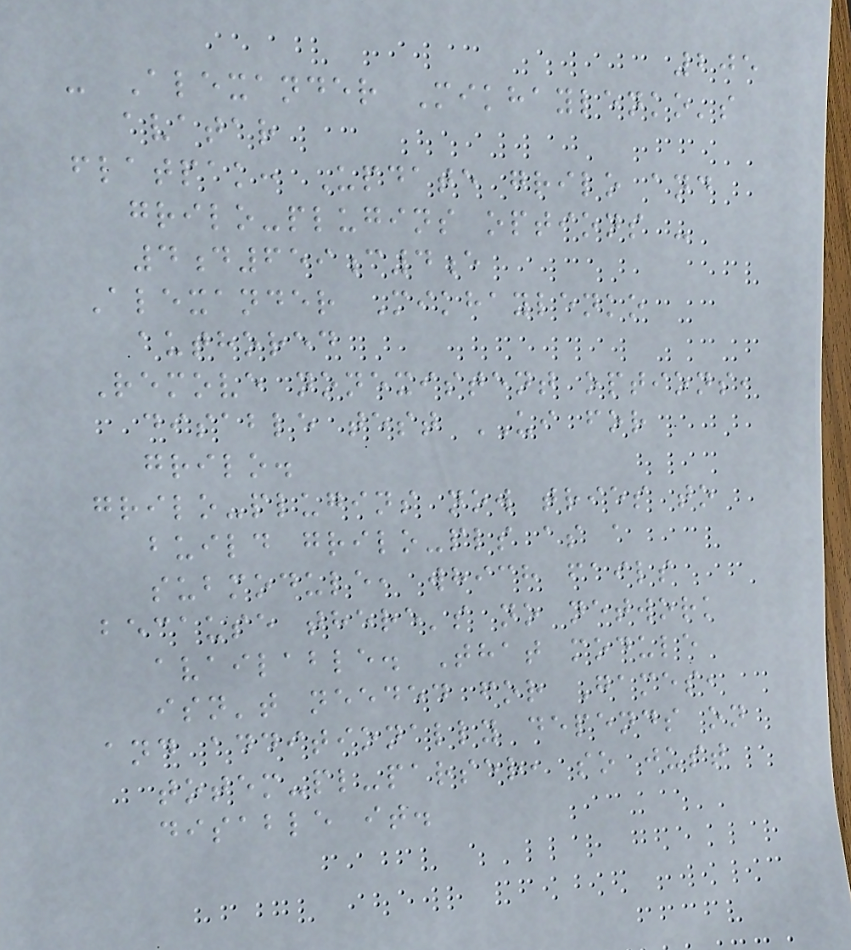205
- Alexander Mikhaylenko's
avatar
flatpak: Update grilo and
grilo-plugins options -
4d659c4e
Alexander Mikhaylenko
authored
Remove nonexistent options,
disable test UI for
grilo.
grilo-plugins now tries to
build grilo-pls as a
submodule, which fails
because there's no network
available. That module
isn't needed for Games,
and additionally depends on
totem-pl-parser, so just
disable it.
